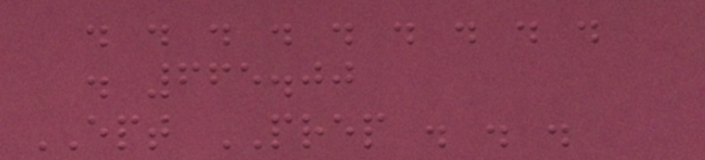. . . . . . . . .
. 665.00
EPT PREP . . .
